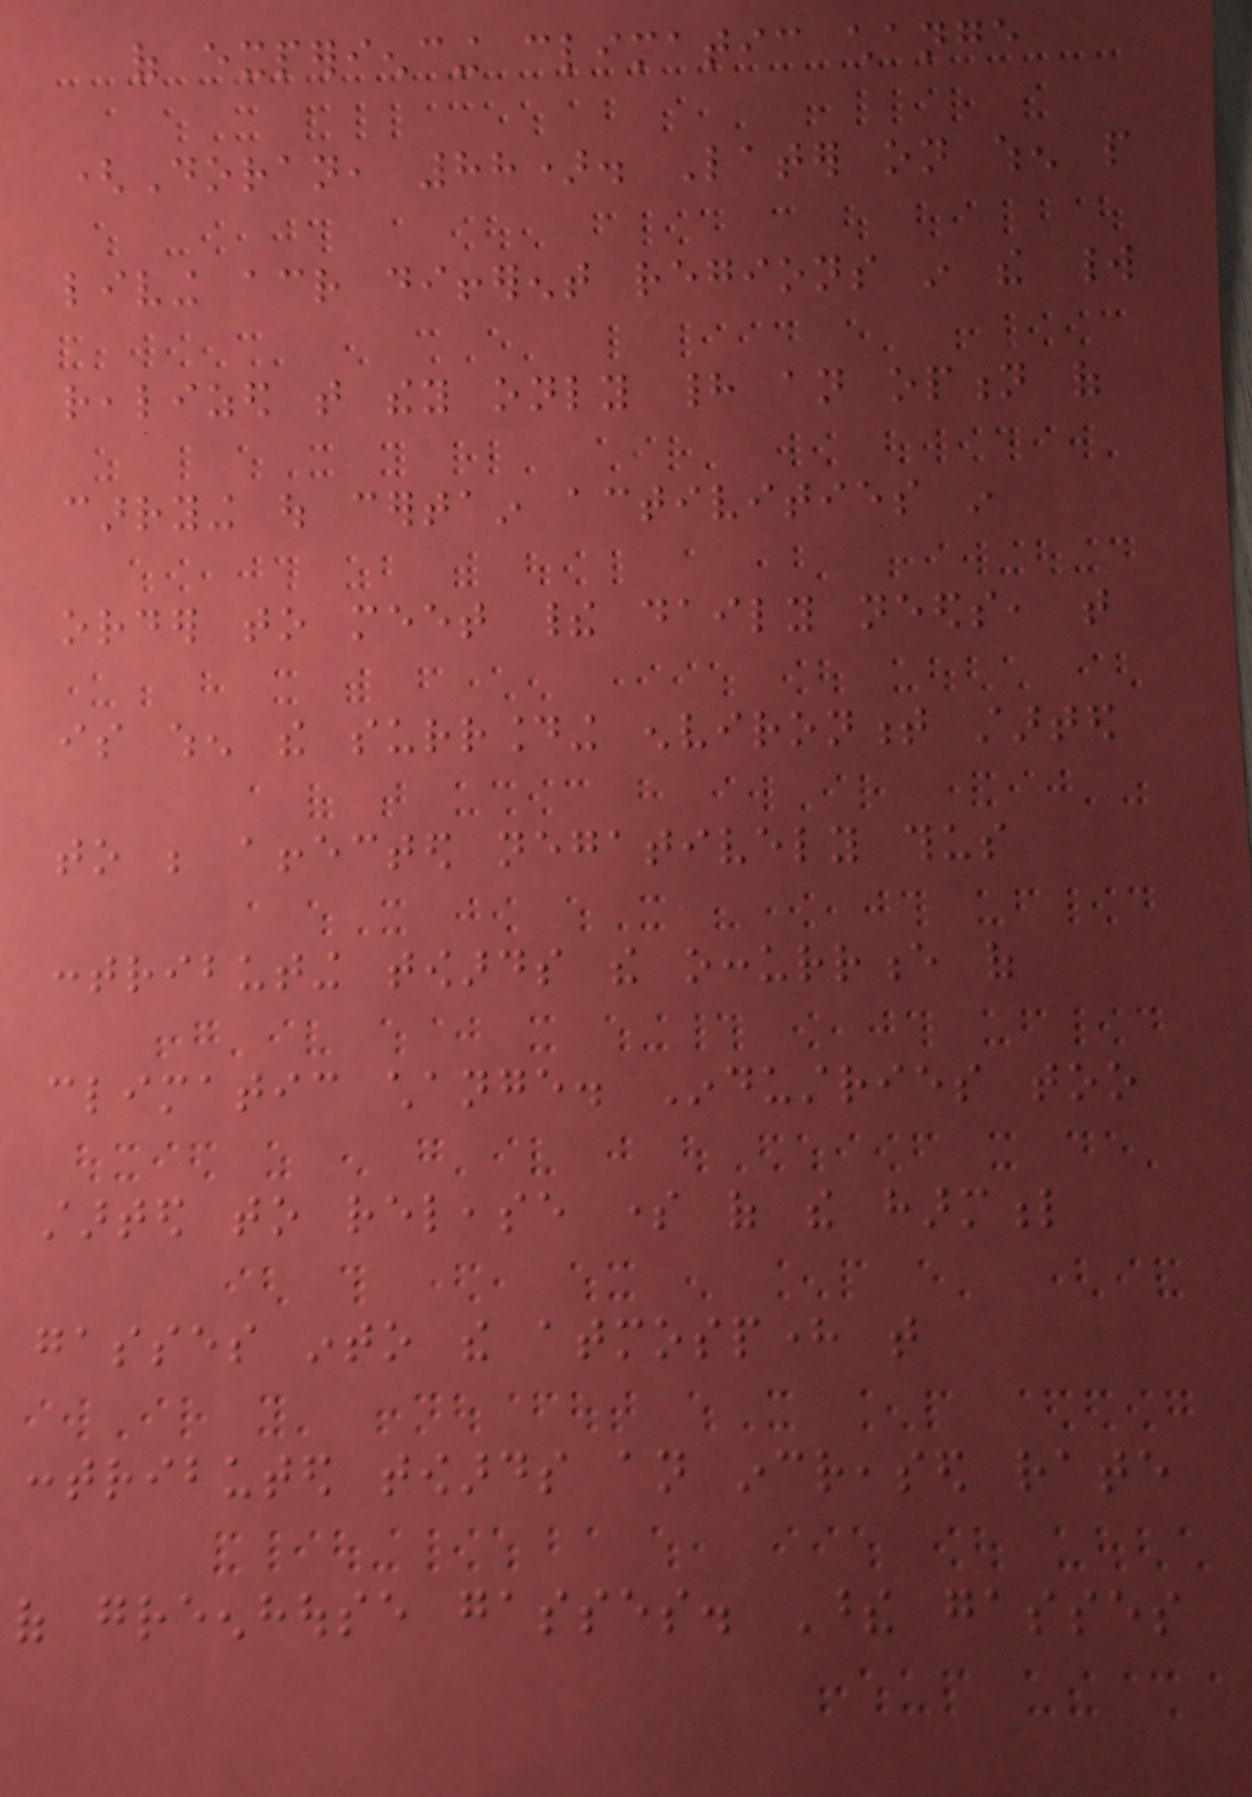of experiencing climatic change
(Doran, 88). Later on when people
living across different regions in the world
realized that they only had an option of
carrying out certain activities in
order to meet their daily needs, that
is when the surrounding environment started
to be affected negatively thus
contributing towards the occurrence of
climatic change. Industries too
started to release some of the harmful
gasses into the atmosphere that
contributed towards an increased rate
of greenhouse gasses. These gasses
